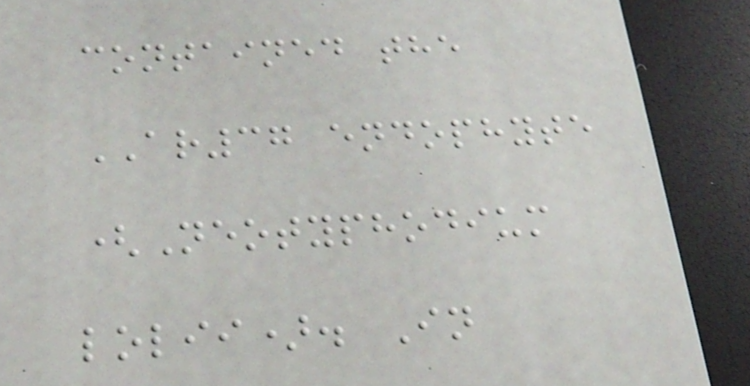contained the
AR37 endophyte
(Neotyphodium
lolii). In
